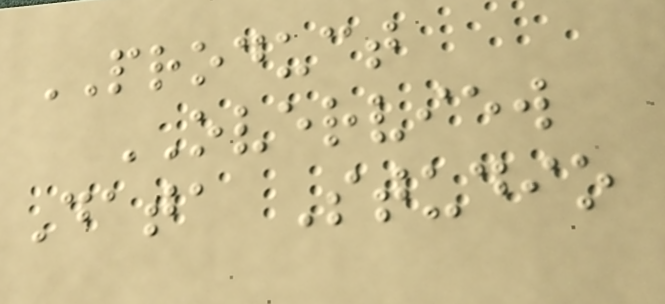PRODUCT
OVERVIEW
Data Studio
